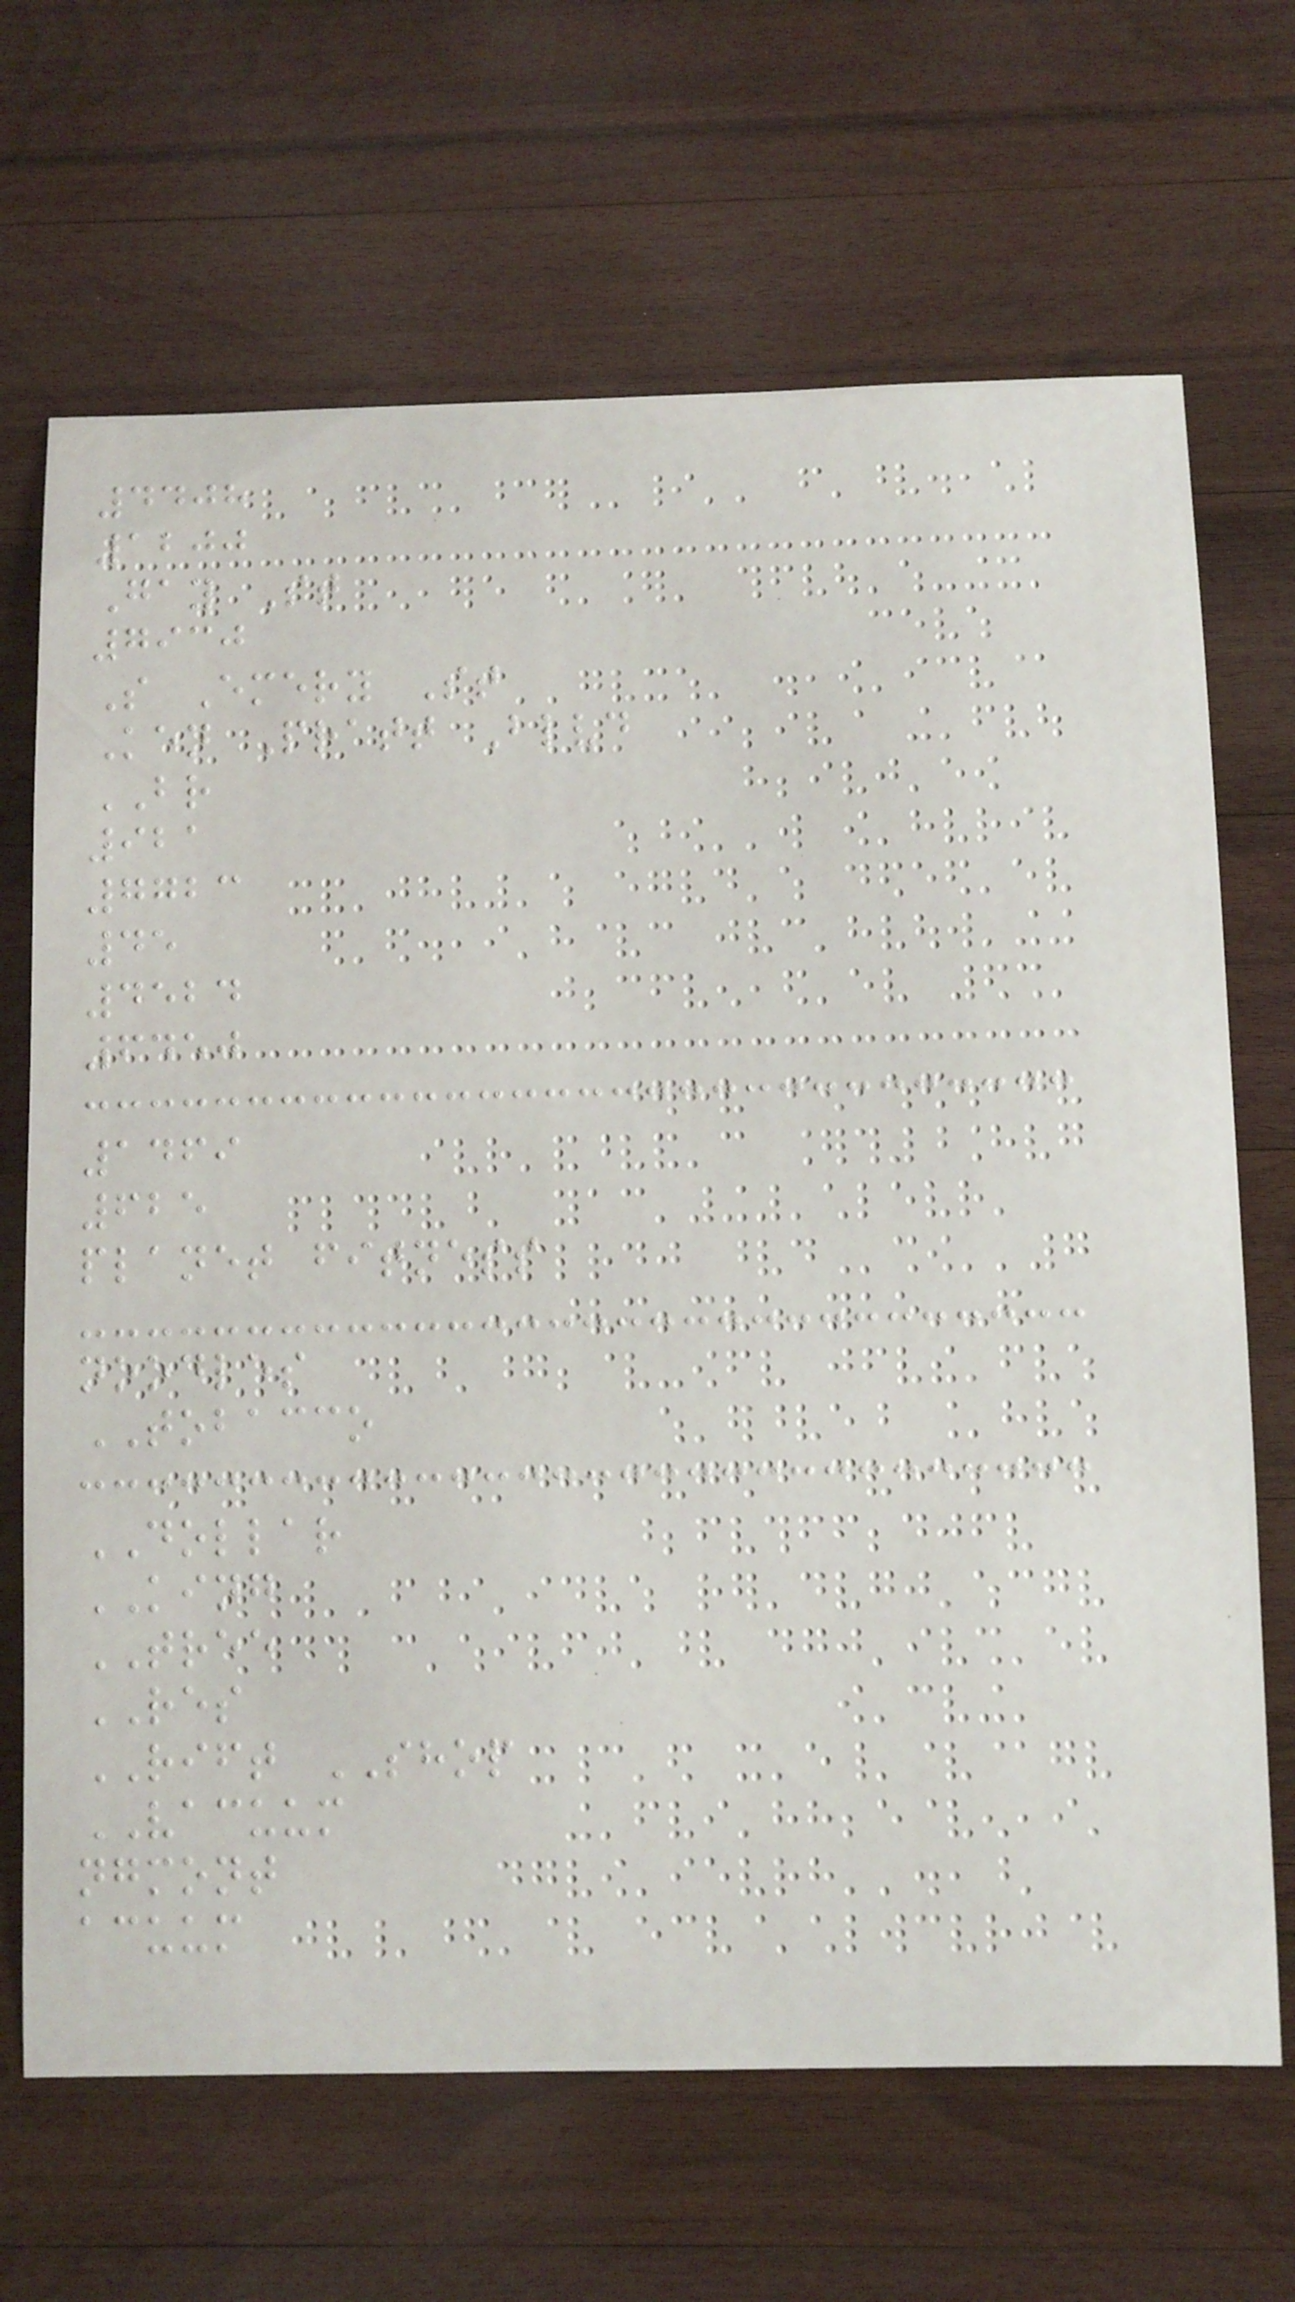4408
1200
Gay St
7930
S Emery St
Ken Pratt Blvd
BR
921
7723
45
4524
6450
1469
625
planet fitness
noodles
TOBACCO
DOLLAR
KING
TREE
RES
RIFT SHOP
VACUUM
ngmont
acuum
